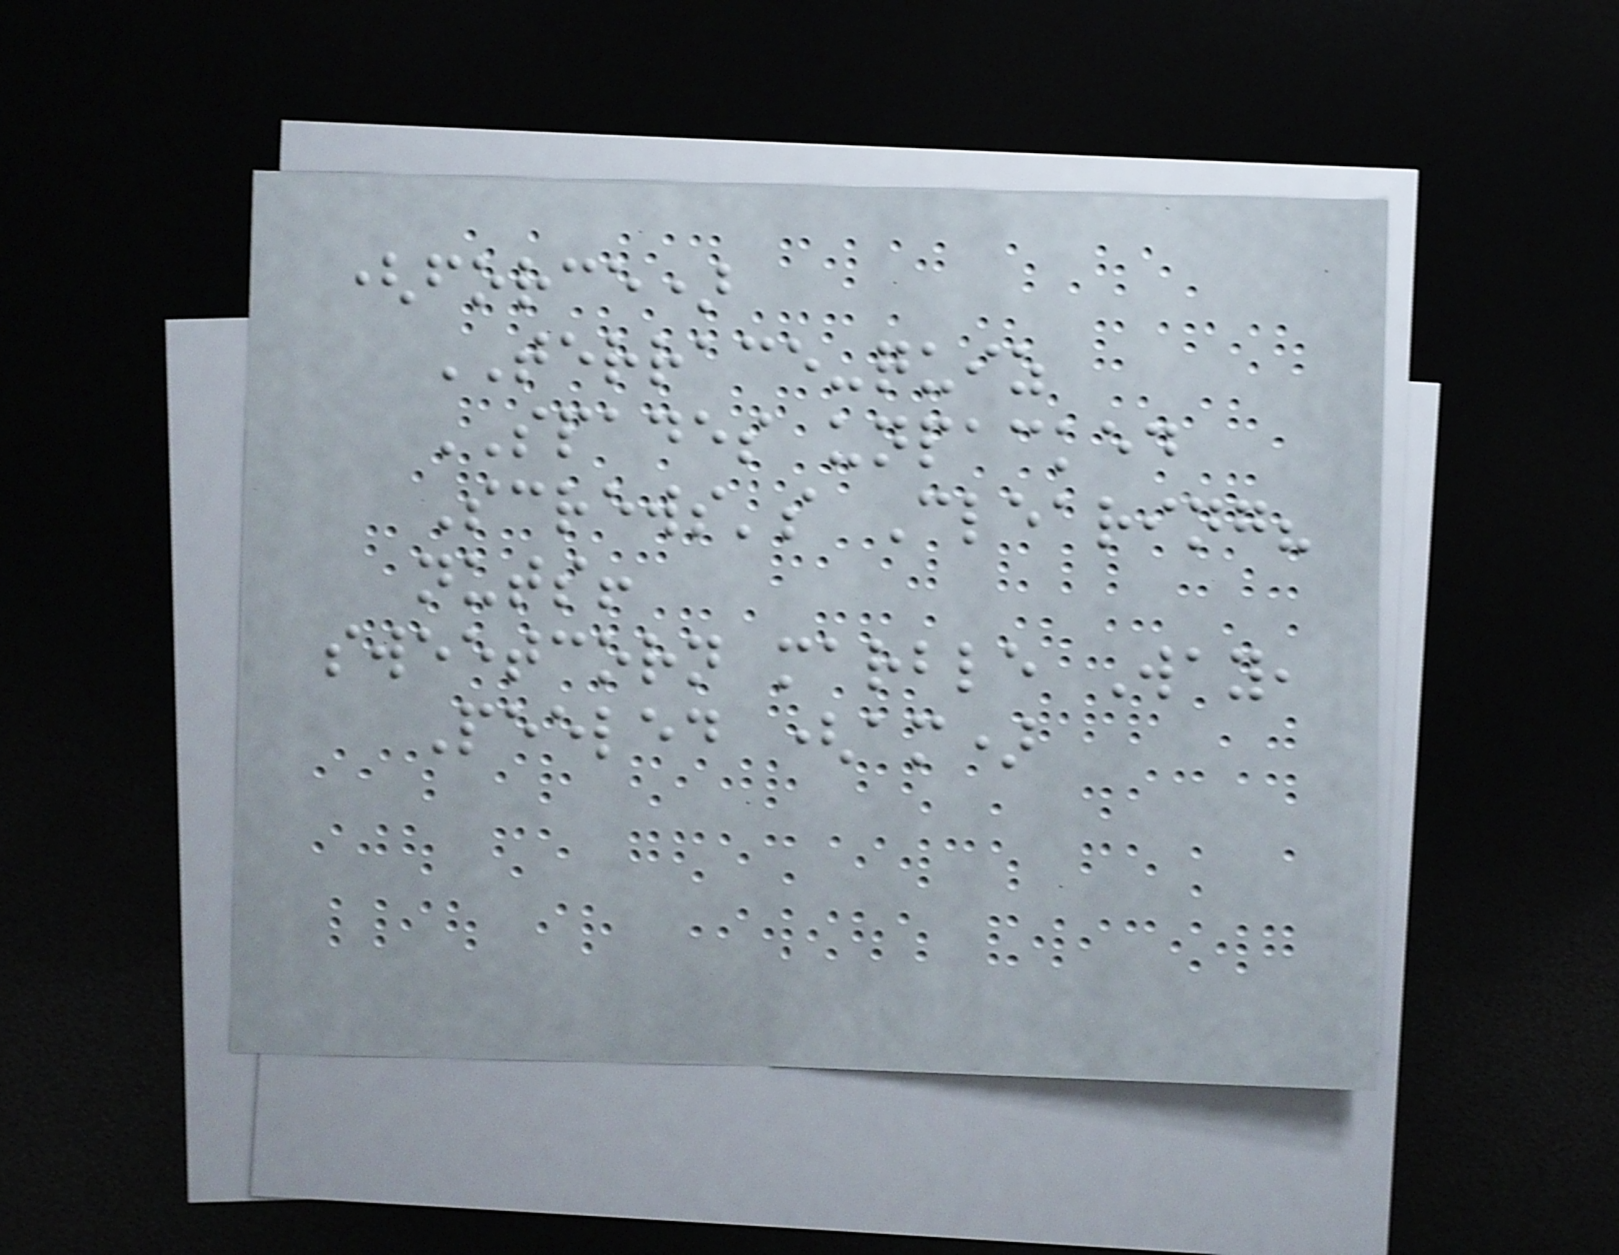(force)
TERRACE-quiz
SPADES unpacked
Screws's Clearing?
nuts!
sweetcorn marble Way,
Peeled (am)
